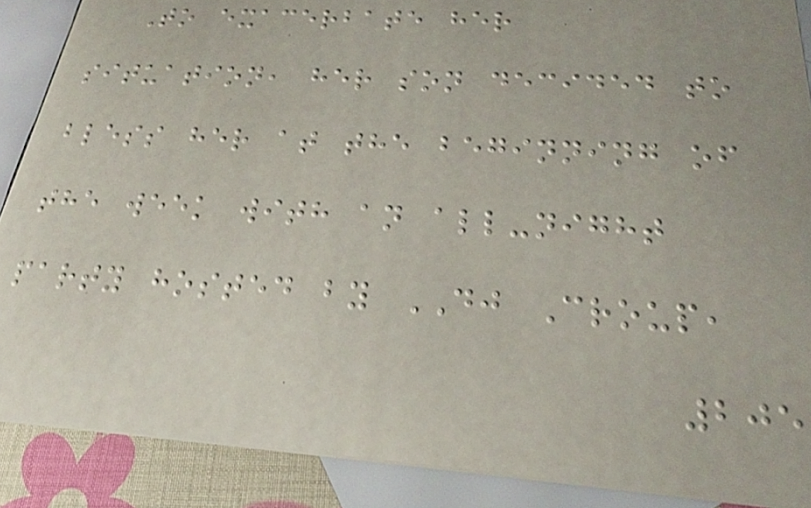To exacerbate her
situation, her son decided to
bless her at the beginning of
the week with an all-night
party hosted by DJ Croup,
205
